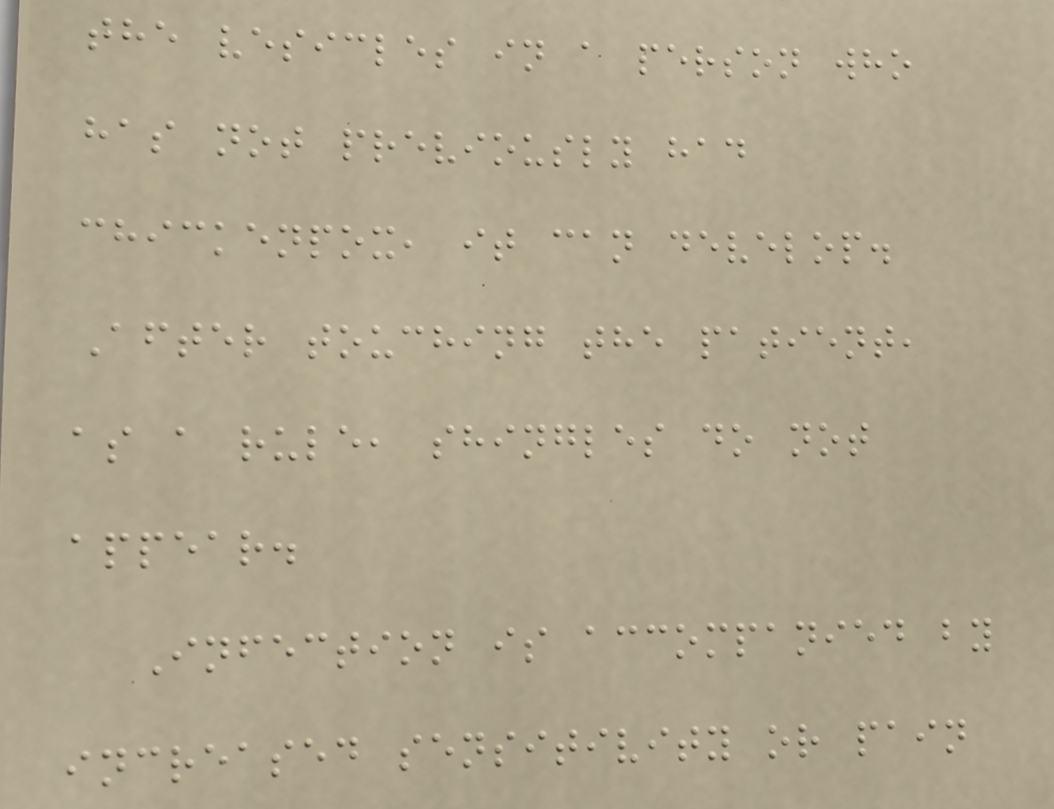the vesicles in a person who
has not previously had
chickenpox, it can develop.
After touching the patient,
as a rule, shingles do not
appear.
Infection is accompanied by
increased sensitivity or pain
